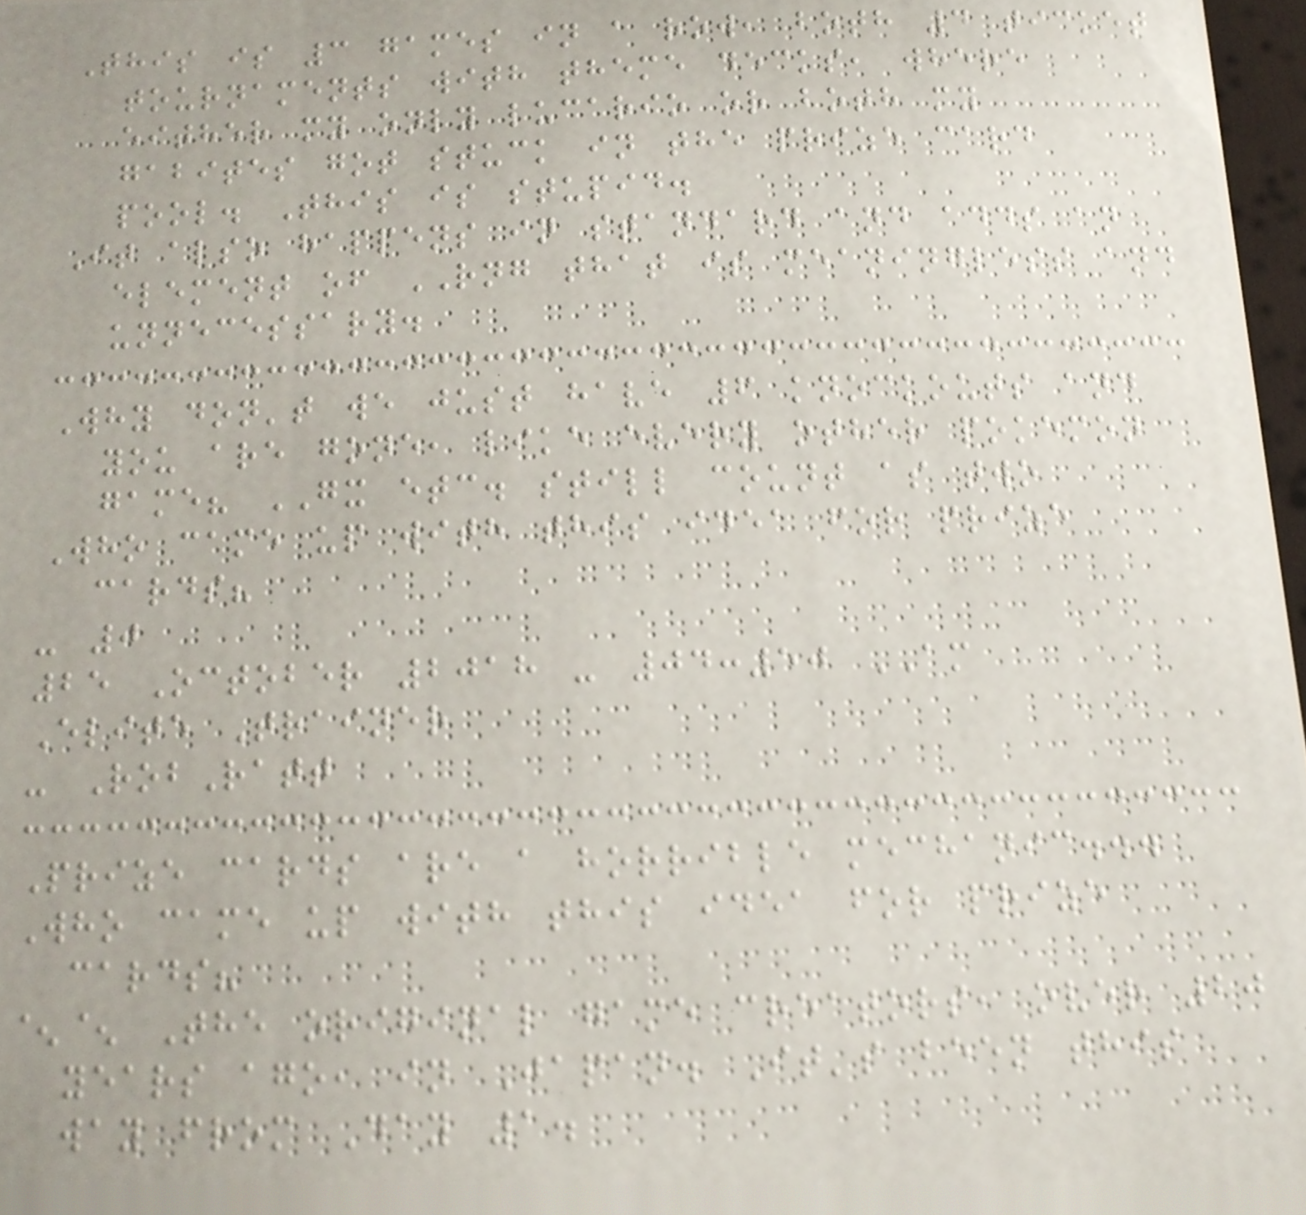This is 3 games in a row, both 4 ticket
tournaments with theme decks, where
either my only lucario or both my
gabites got stuck in the prize card
pool. This is stupid.
It also happens in standard and adds an
element of RNG that is meaningless and
unnecessary.
Why don't we just have 6 knockouts and
you are gone, like every other pokemon
game? GX etc. still count as two
Who came up with this idea for prize
cards?
- 0
25 October 2018 - 04:50 AM
Elite Trainer
- RobRatt
Prize cards are a horrible mechanic...
Who came up with this idea for prize
cards?
^^ The original game creators, over 20
years ago, in Japan. It's been this
way from Day 1.
